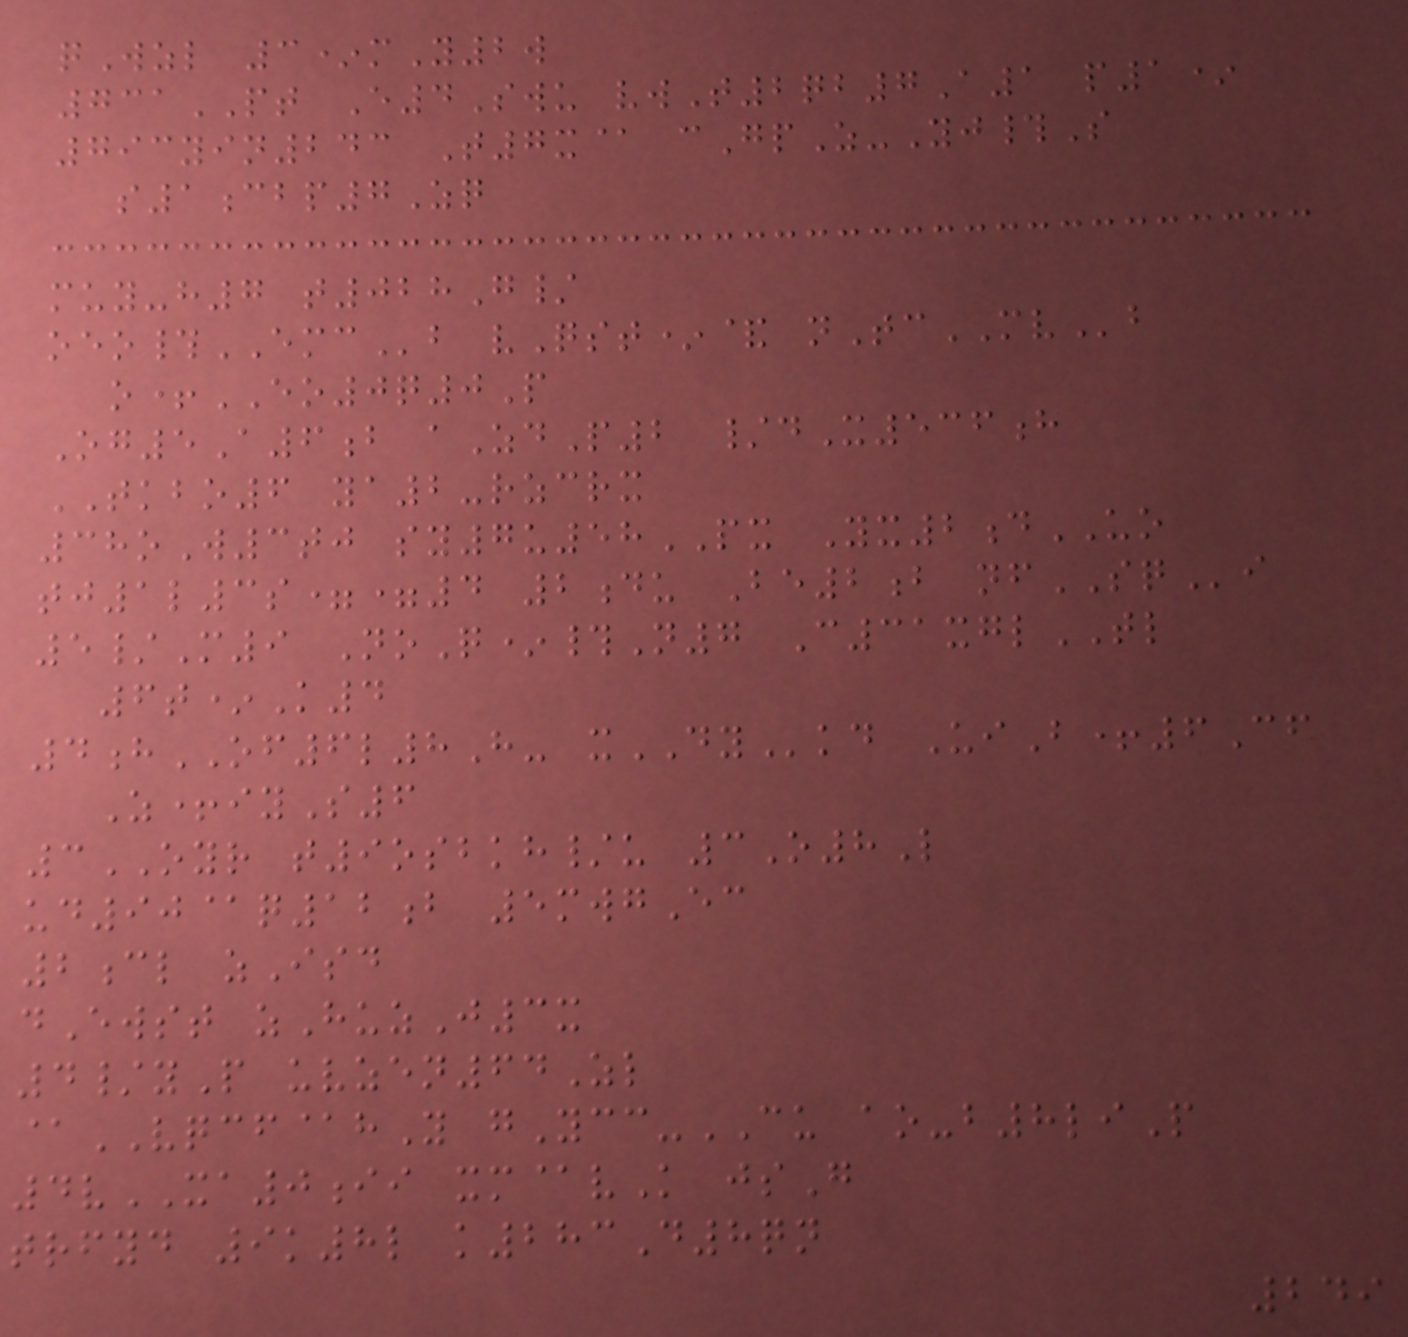qWzl 3*mY2w
731PT E4Swu vwT2qb7A1 p1*
793yin243 T7x@ cGpZ-Yj#S
s1cbp7Zq
muy-h7 t028G/
oeo#EMCb vQst*& nTcMVb
o+EO0q0P
Og5A6b aZdP2 /dX536h
TKBO6 ya2-rzcrx
38oW3tj sy7u58PX Yx2dUO
tj1l3s==4 2du Be2b nfSQi
5/M9 NoQ*#N7 C31xglTL
6t*K4
4hOF6l8H- xDYkd UiB+6Cf
Z+iyS6
3OYR t9osbkh/u 3O8L
ud90@q12b 5mwgEc
2cl zIsd
dEwst zHuzJ3x
4/yP uvzen64Zl
@VQCF@hY gYcc-CU ao-b8liP
4vXA0ii xm@vK jsG
trfyd 9k8l k283D8qn
249
